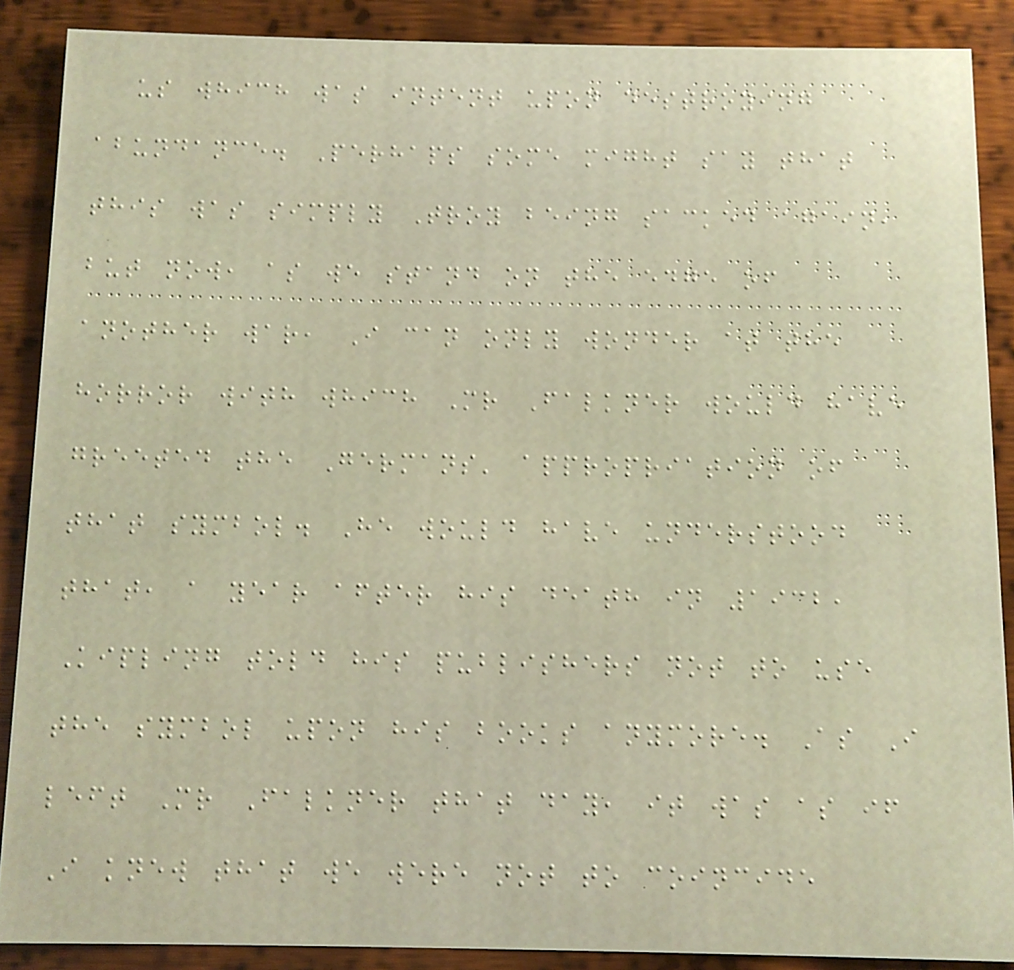us which was intent upon destroying
abundance. Perhaps some might say that
this was simply Troy being sacked again,
but now, as we stand on the edge of
another war, I can only wonder at the
horror with which Mr Falkner would have
greeted the Germans' appropriation of
that symbol. He would have understood
that, a year after his death in 1932,
Kipling told his publishers not to use
the symbol upon his books anymore. As I
left Mr Falkner that day, it was as if
I knew that we were not to coincide
